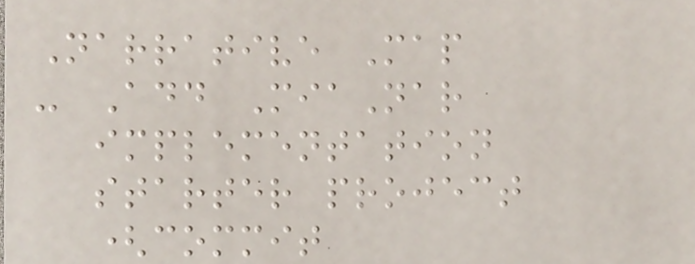Narrative Map
- Add MiaNar
implementation
starter project
(commit
